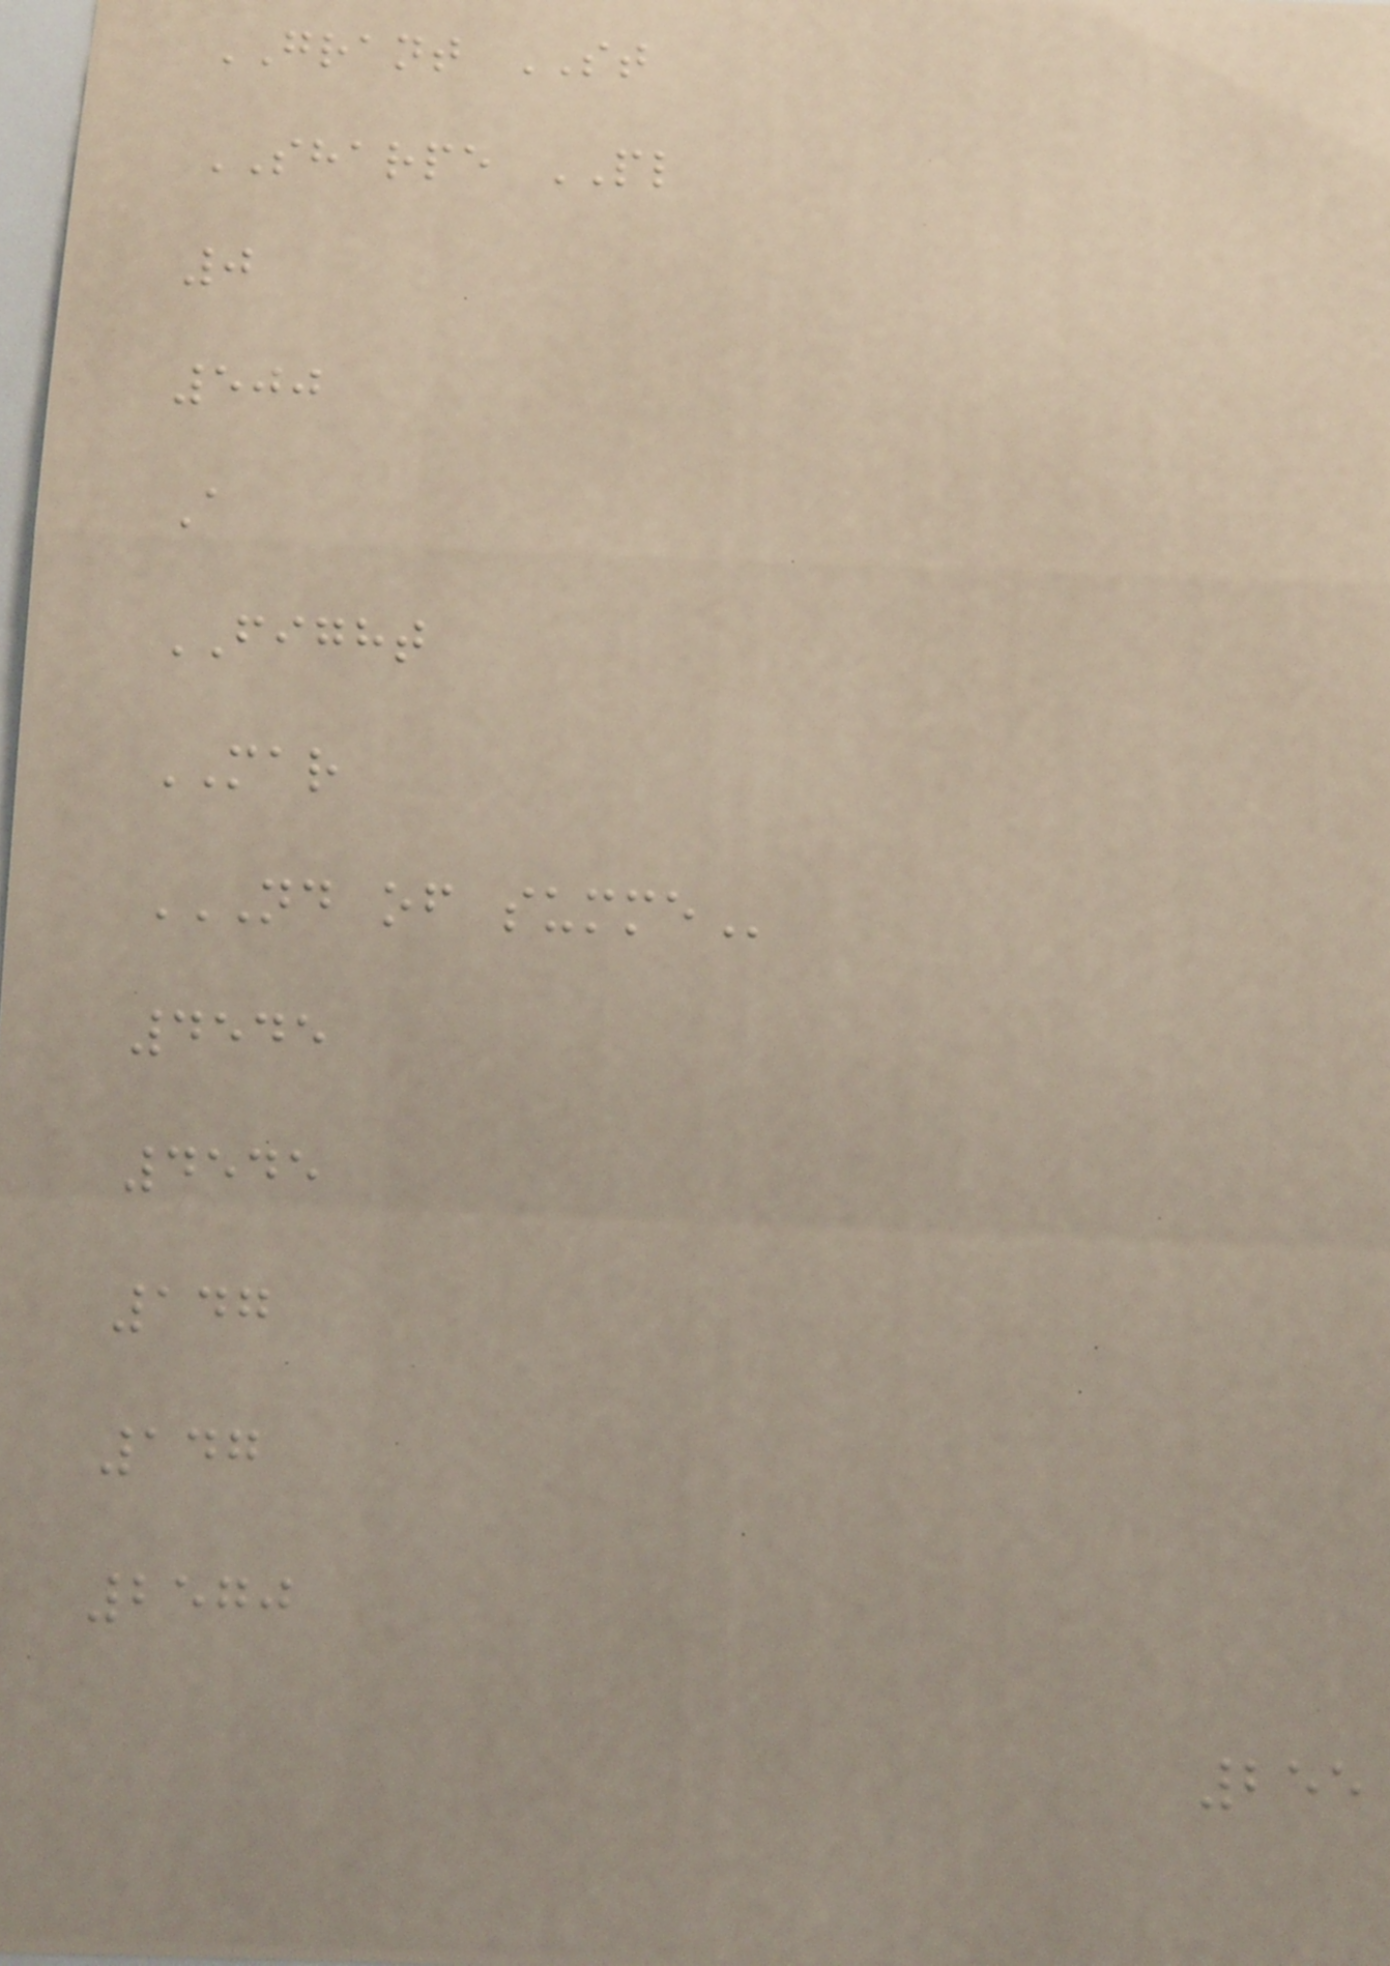GRANT ST
SHARPE PL
0
500
A
FIGHT
MAR
ND OF SUMME
4545
4545
147
147
2570
255
